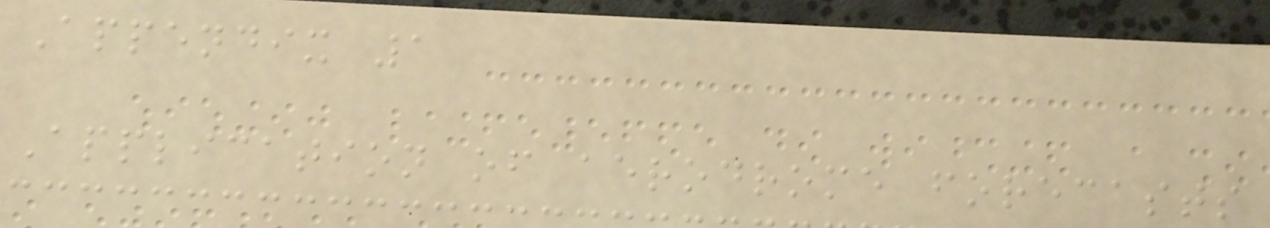Appendix 1
Application of aerodrome forecasts
